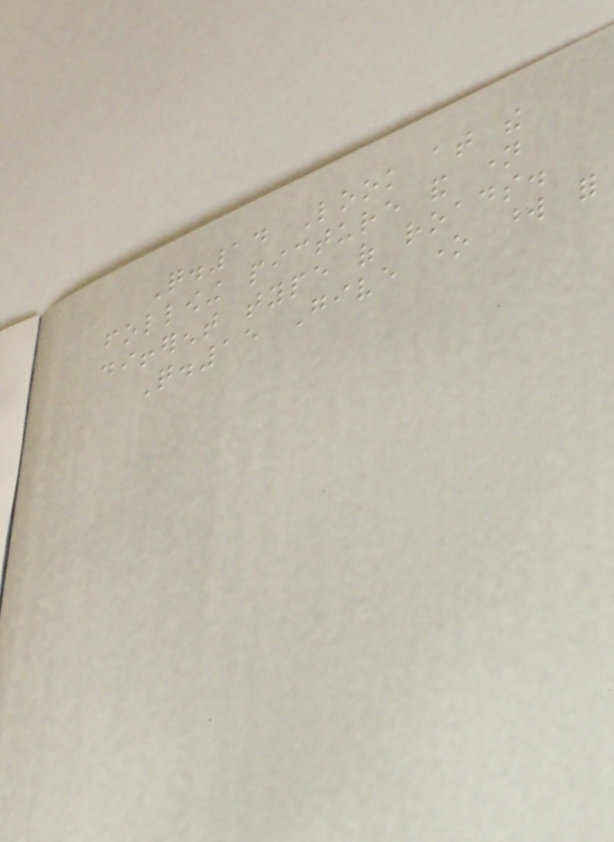Q.14 Look at the
following picture and name
different type of roads.
Q.15 Give one word for
